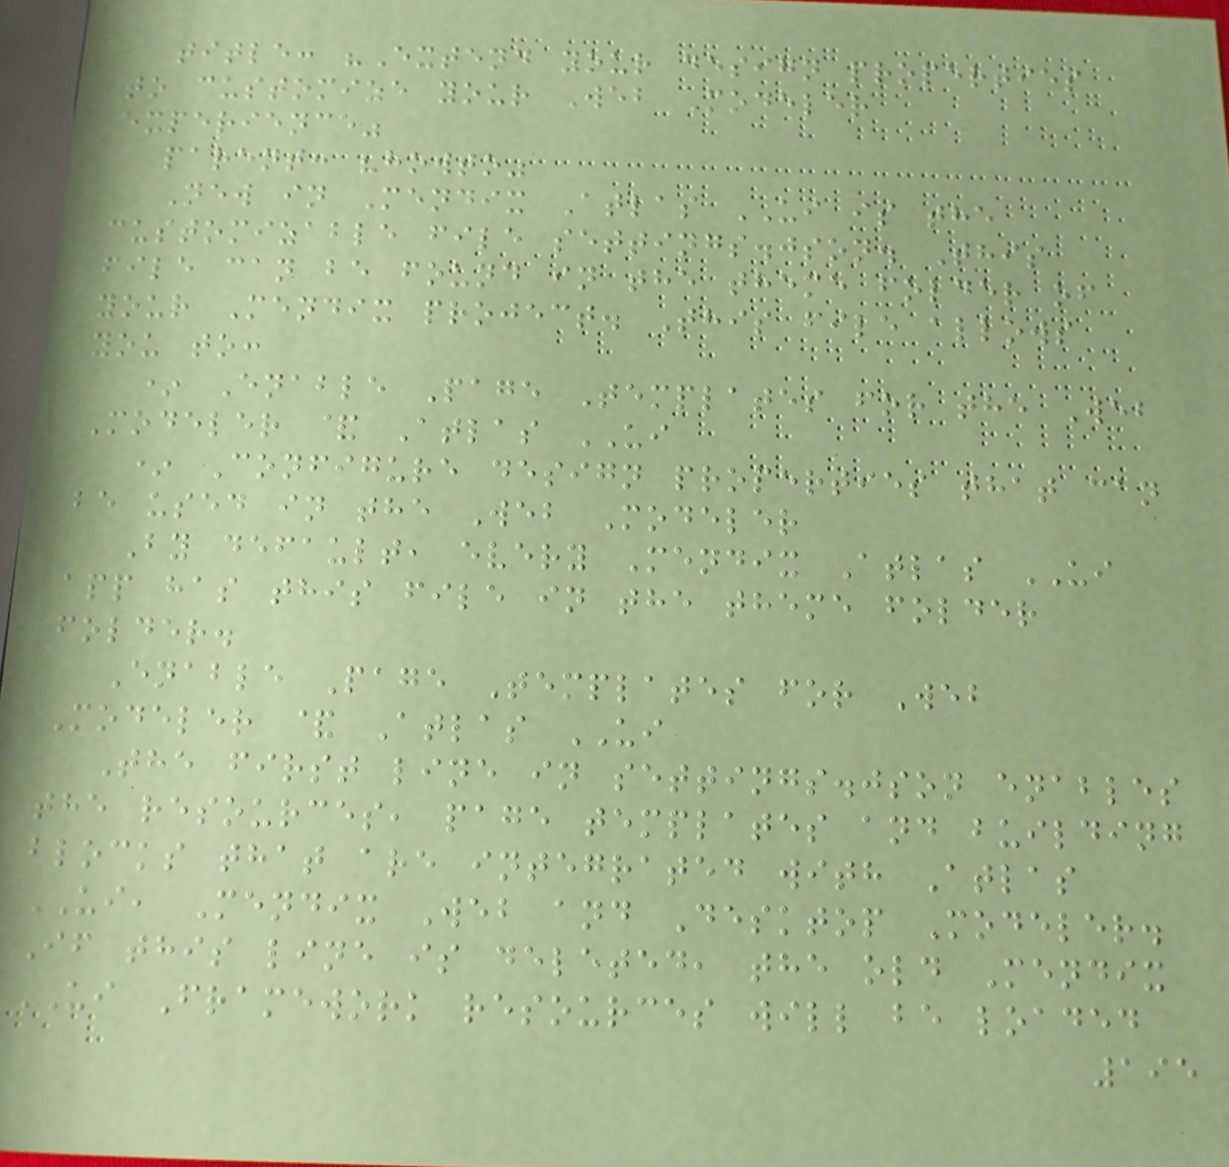title: "Extend your design properties
to customize your Web Modeler
experience"
parent: "howto"
New in Mendix Atlas UI is the
customizable file settings.json. This
file can be found in the theme folder of
your Mendix project. This file allows
you to:
* Enable Page Templates for the Web
Modeler & Atlas UI
* Configure design properties that can
be used in the Web Modeler
By default, every Mendix Atlas UI
app has this file in the theme folder
folder.
Enable Page Templates for Web
Modeler & Atlas UI
The first line in settings.json enables
the resources, page templates and building
blocks that are integrated with Atlas
UI, Mendix Web and Desktop Modeler.
If this line is deleted, the old Mendix
UI Framework resources will be loaded
195
